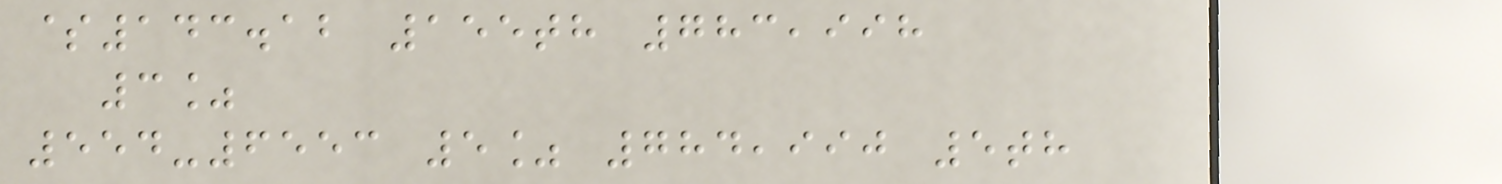$143.12 155th 783,998
3%
554-6553 5% 784,990 5th
